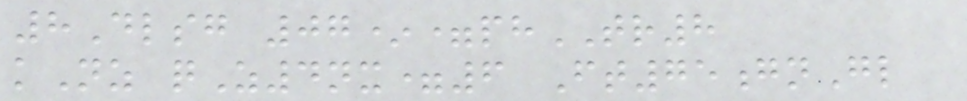8Dlsg 07*=phTR8
kNz qZ4nx=6 Ft75gnGl
